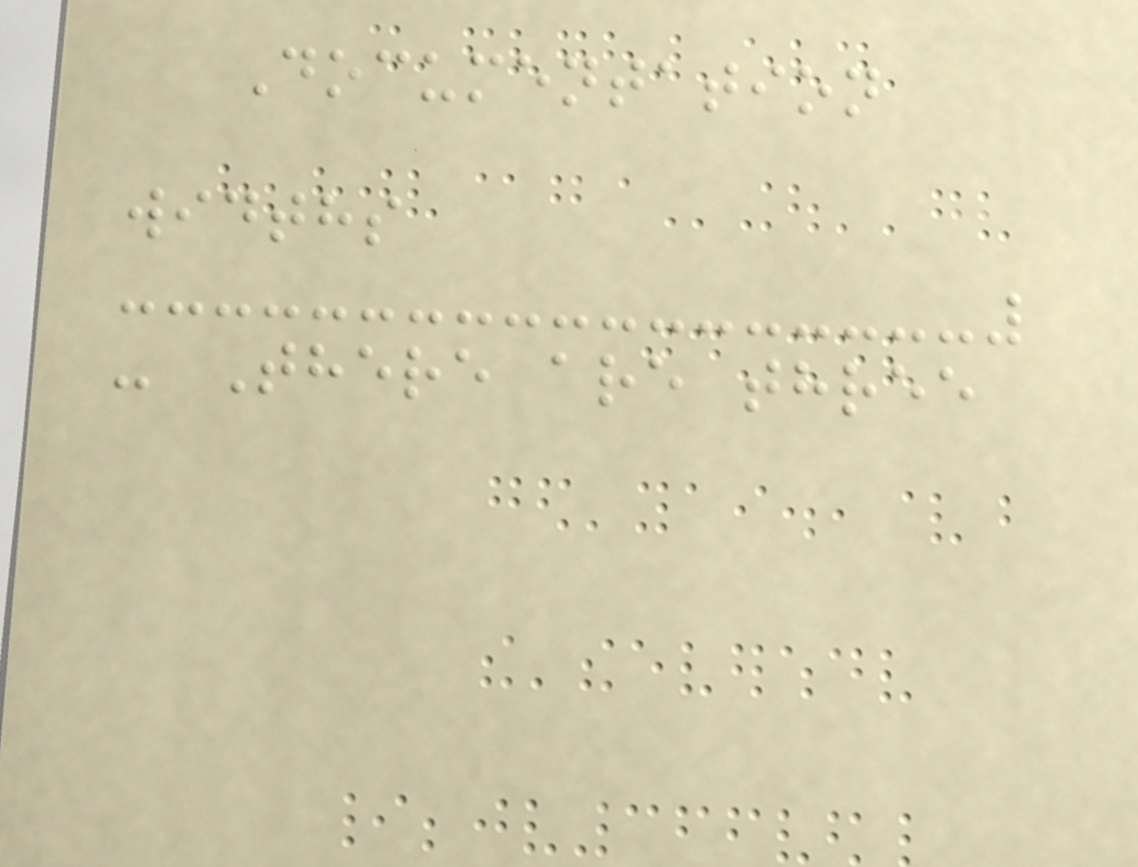Documentation
widths
- There are three
